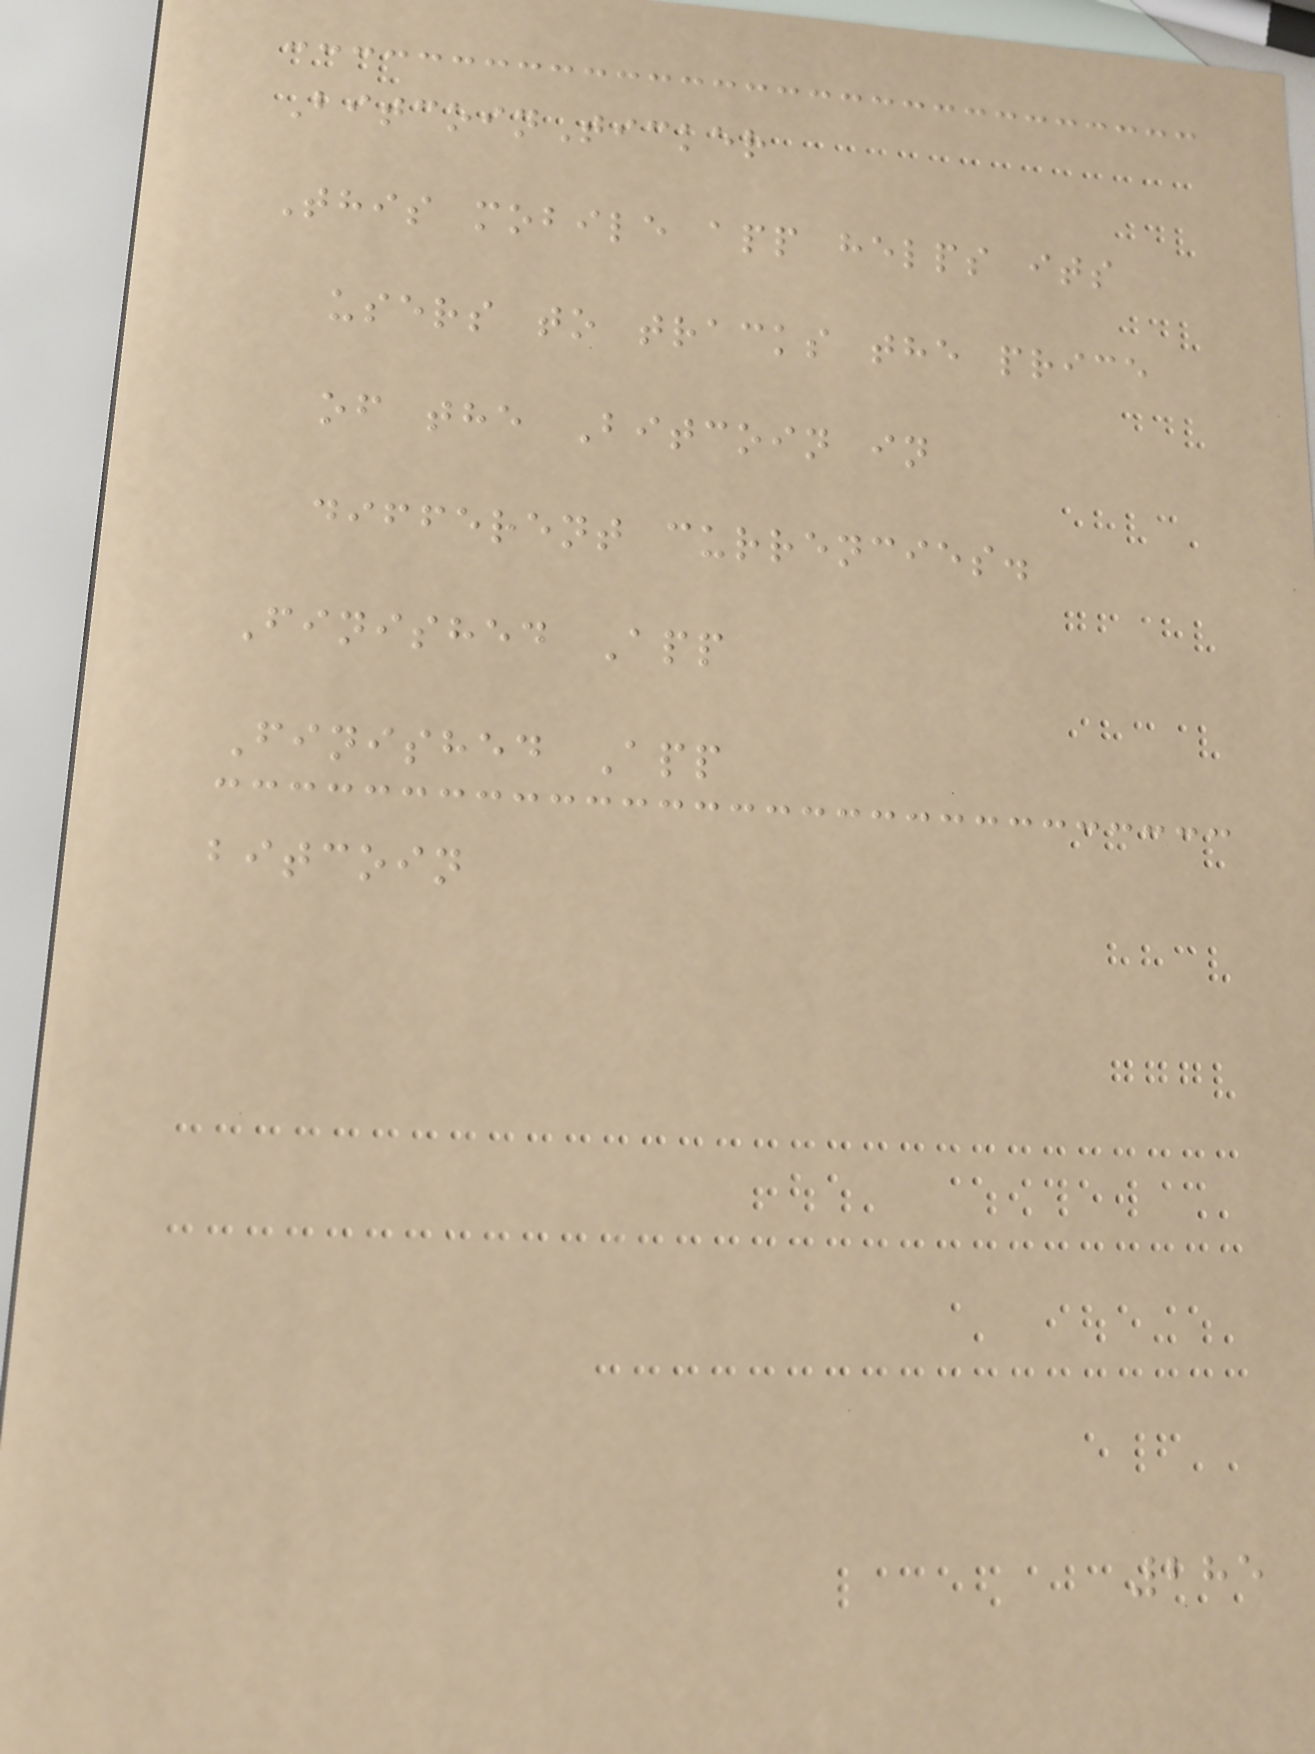BitcoinTicker
This mobile app helps its
users to tracks the price
of the Bitcoin in
different currencies.
Finished App
Finished App
bitcoin
285
